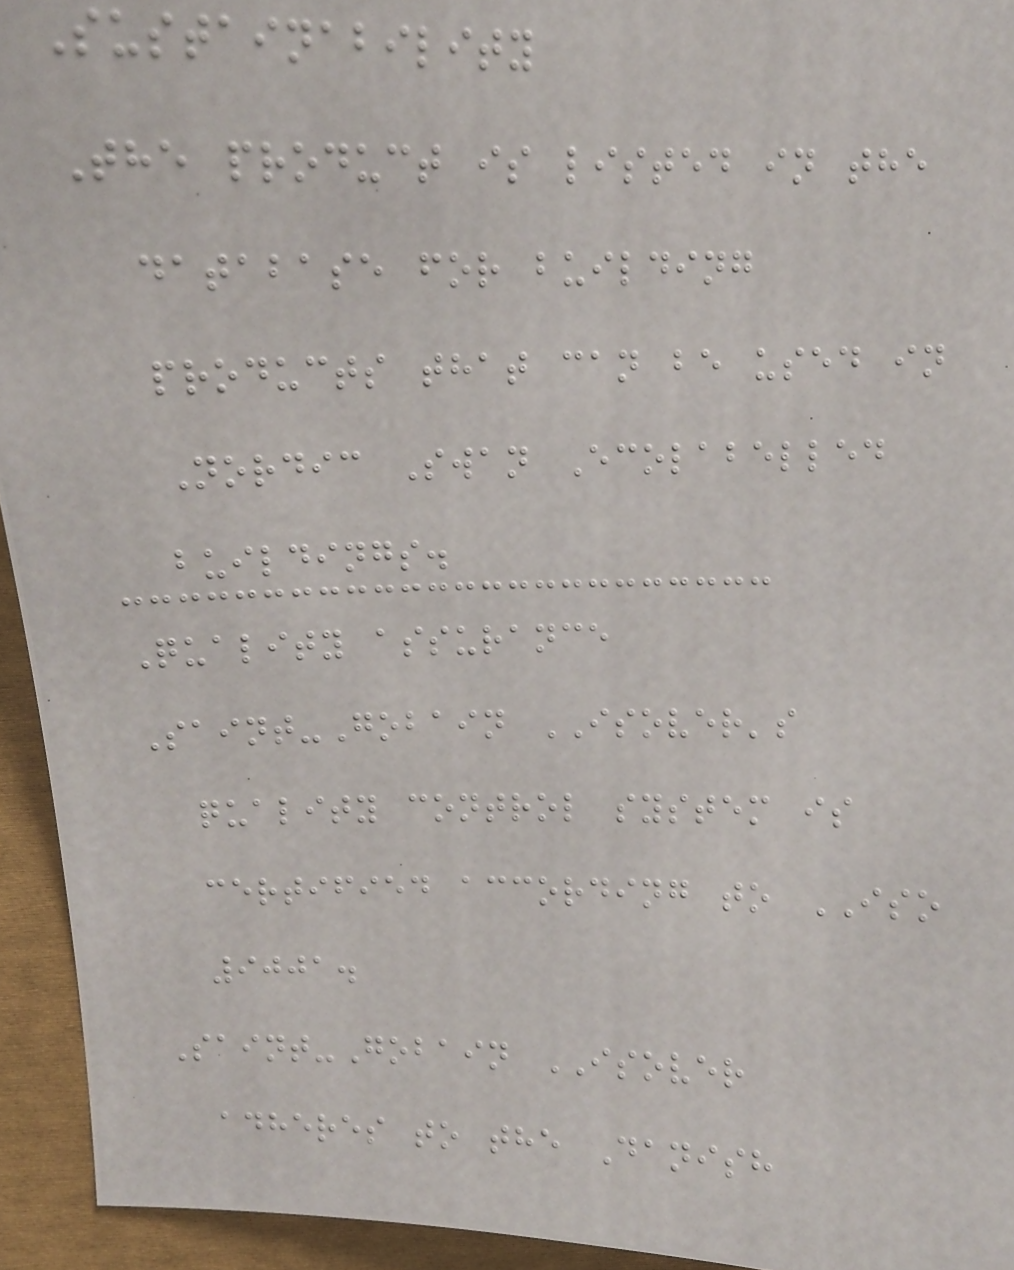Sustainability
The product is listed in the
database for building
products that can be used in
Nordic Swan Ecolabelled
buildings.
Quality assurance
Saint-Gobain ISOVER's
quality control system is
certified according to ISO
9001.
Saint-Gobain ISOVER
adheres to the Danish
